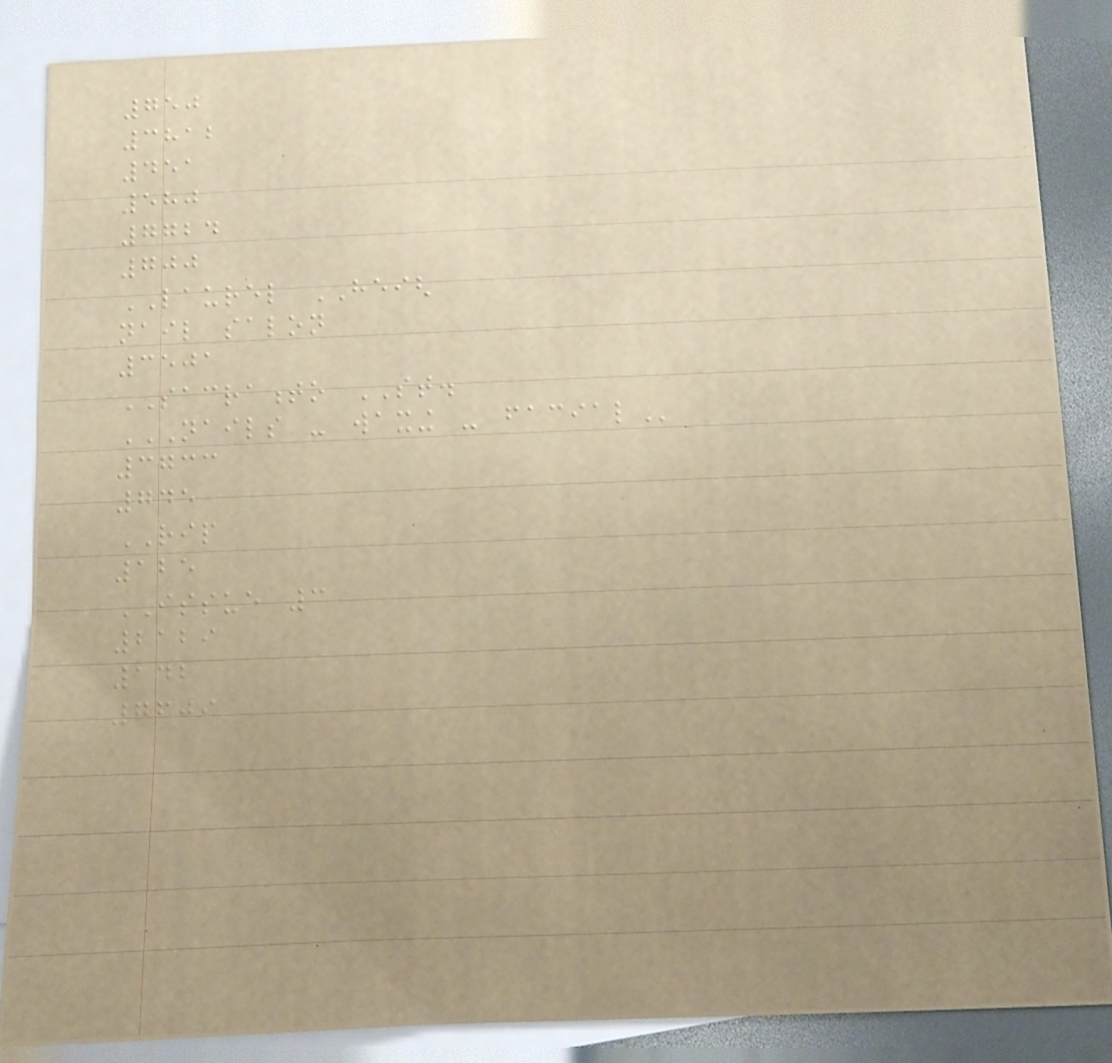750
3812
451
580
7724
700
LAUREL HEIGH
nail salon
3501
SACRAMENTO ST.
NAILS - WAXING - FACIAL
3733
745
RIP
125
ISSUE 3
2129
142
7609
